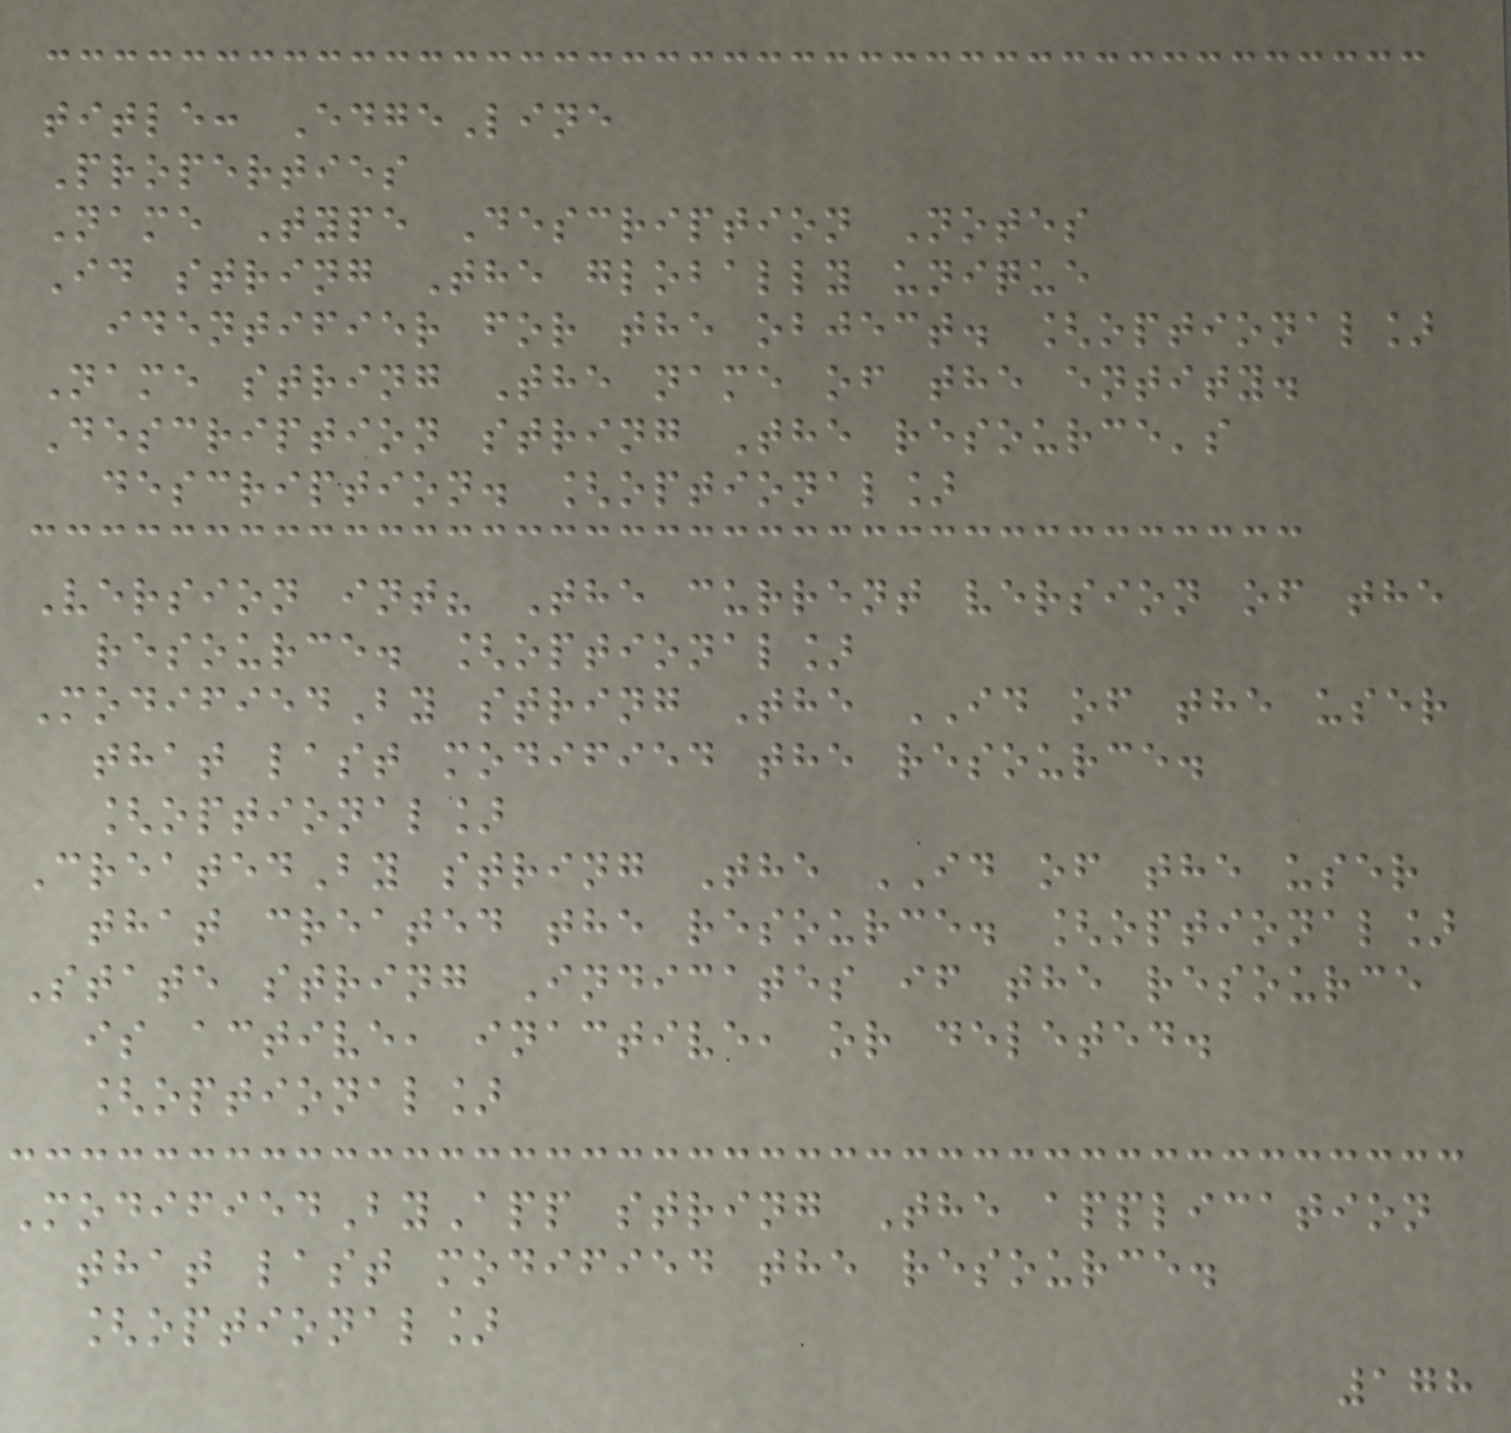title: EdgeLine
Properties
Name Type Description Notes
Id string The globally unique
identifier for the object. [optional]
Name string The name of the entity.
Description string The resource's
description. [optional]
Version int? The current version of the
resource. [optional]
ModifiedBy string The ID of the user
that last modified the resource.
[optional]
CreatedBy string The ID of the user
that created the resource. [optional]
State string Indicates if the resource
is active, inactive, or deleted.
[optional]
ModifiedByApp string The application
that last modified the resource.
[optional]
178
